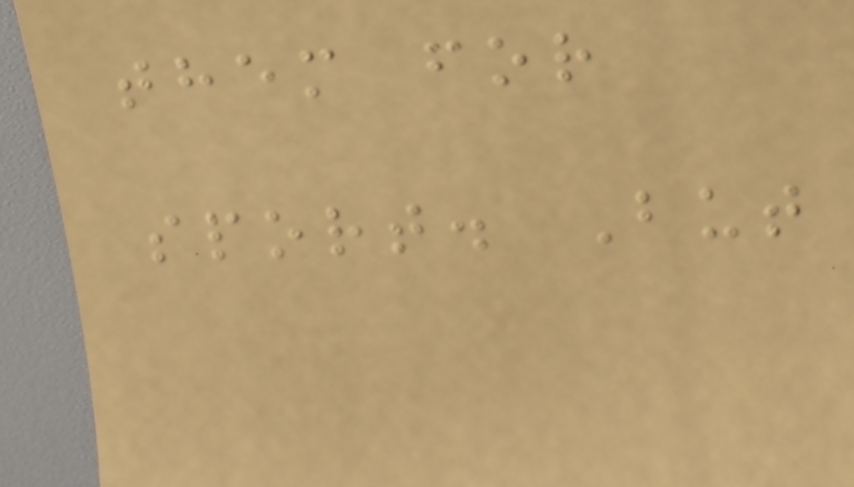them for
sport. But
